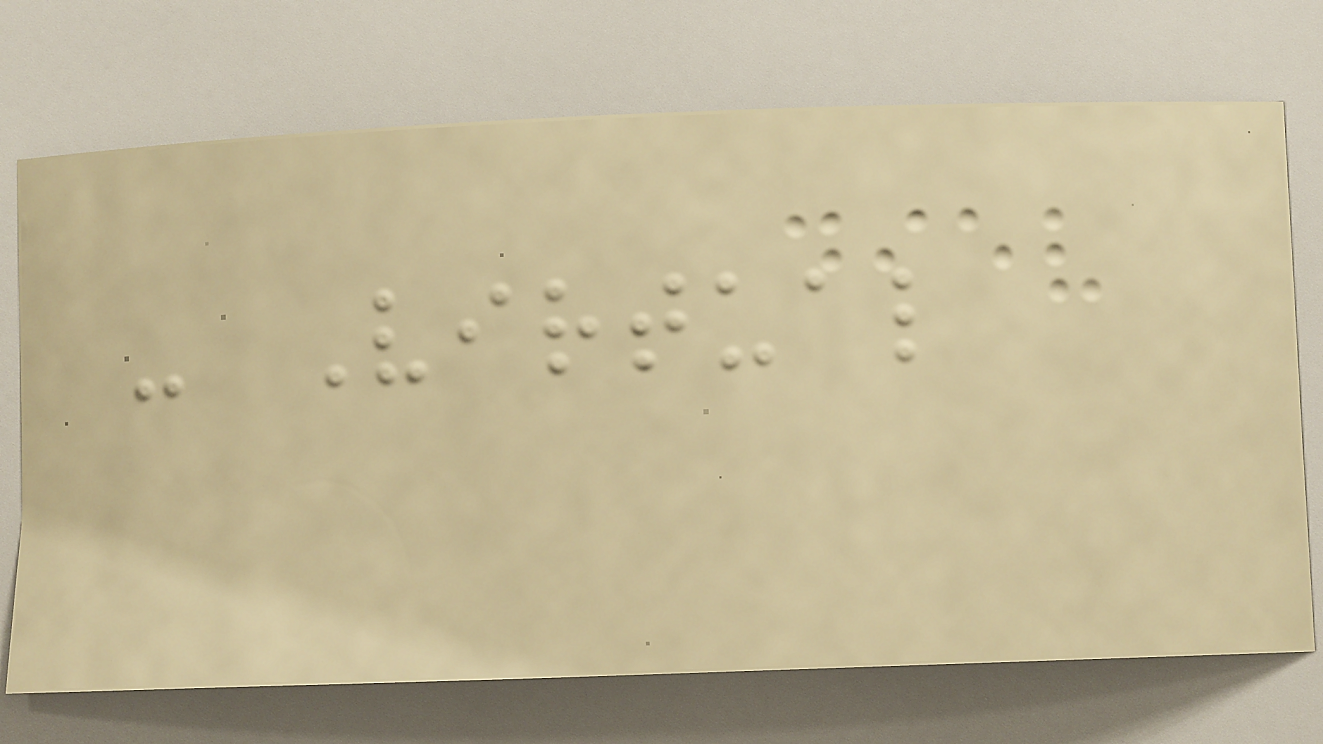- Virtual
